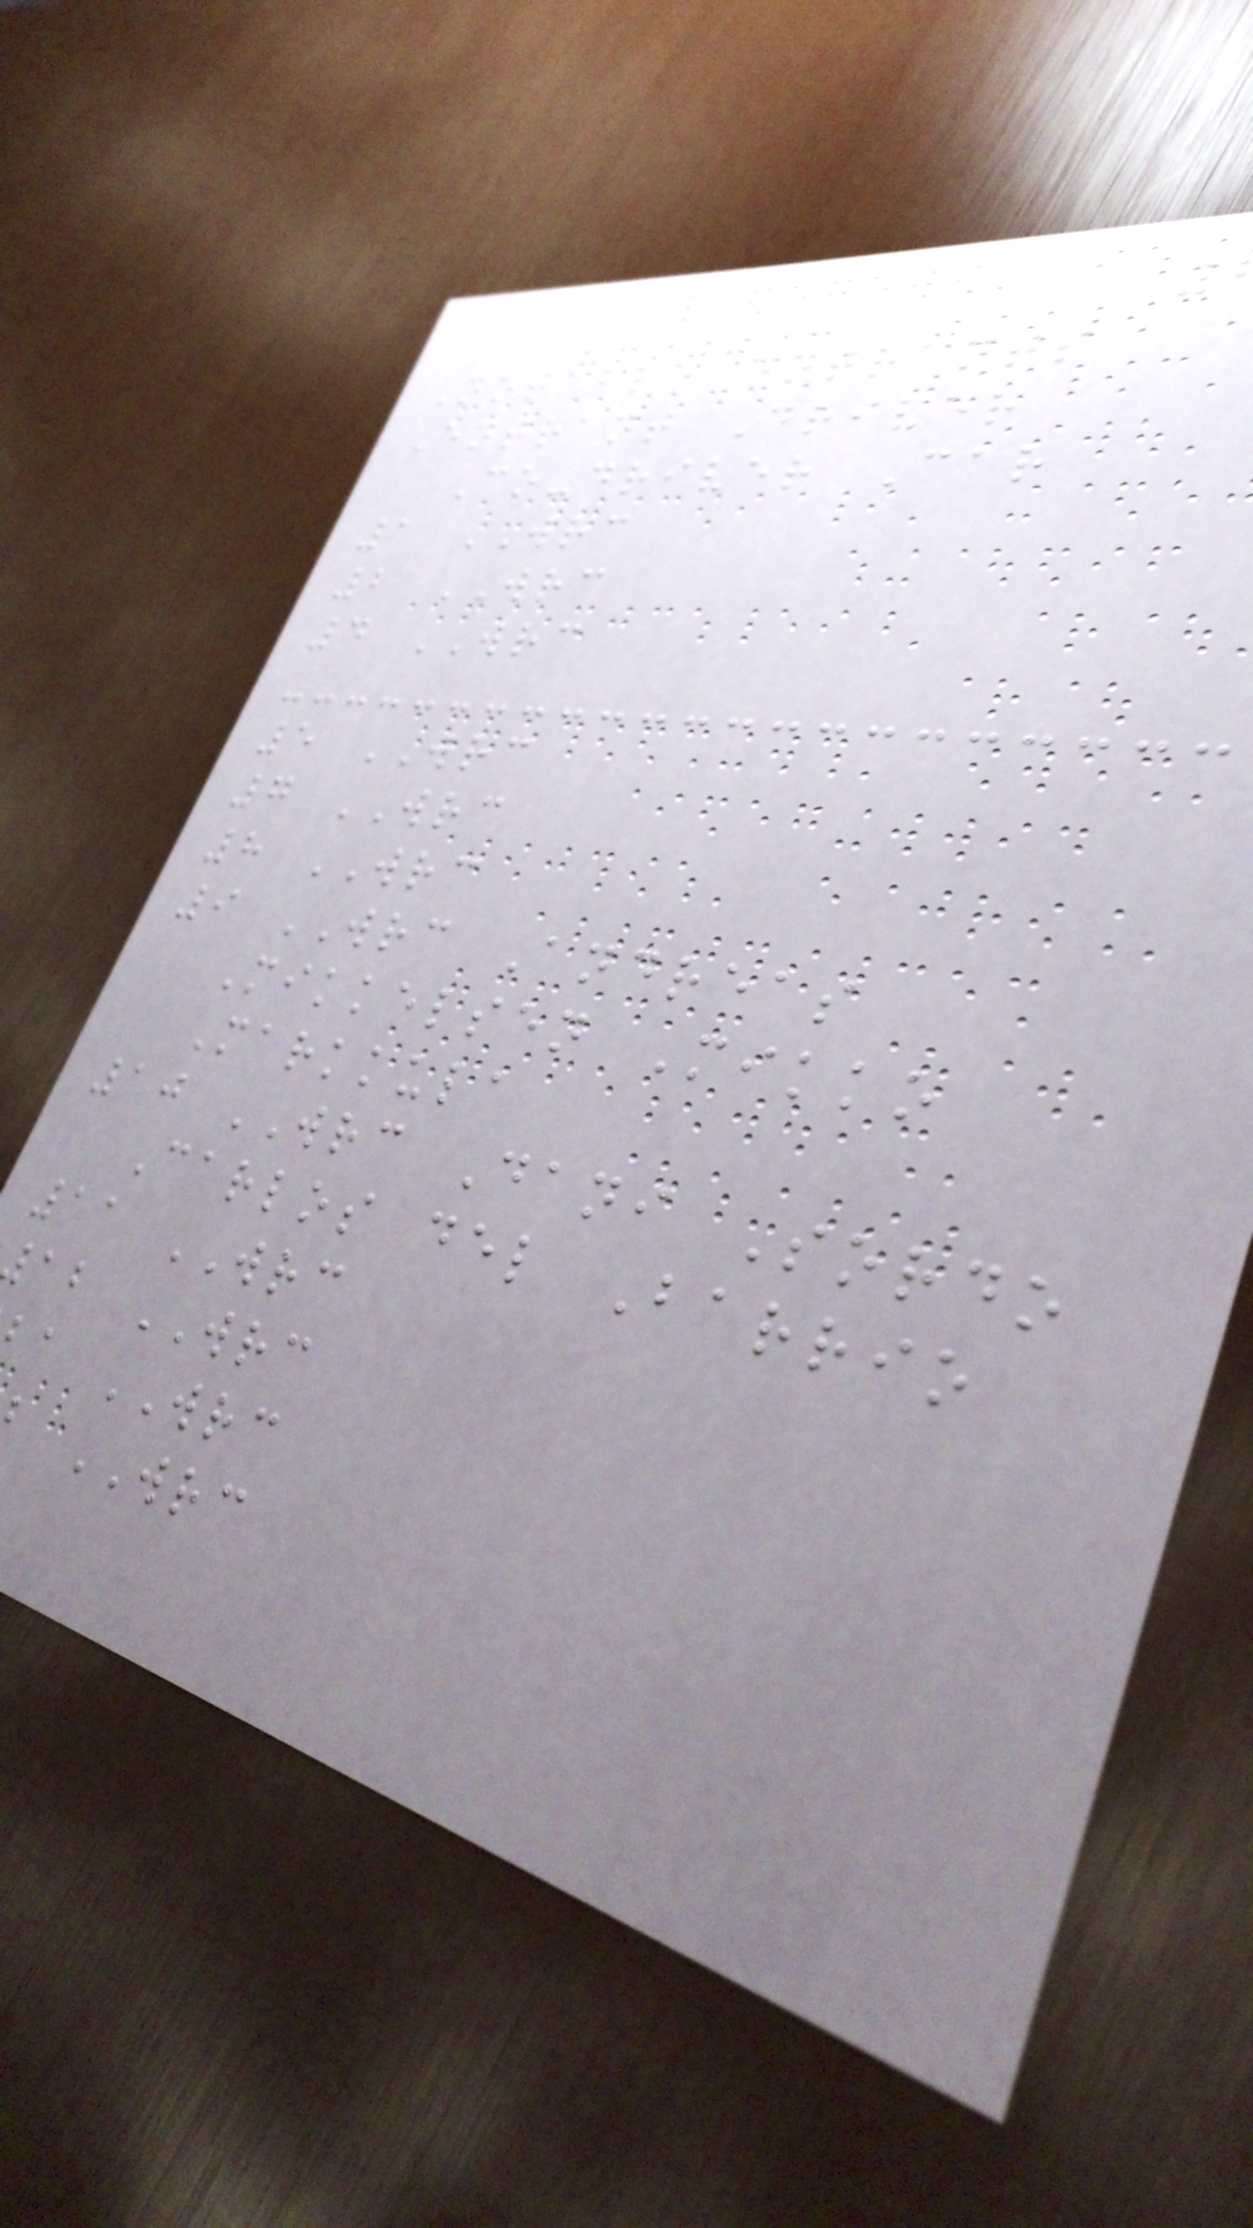Notable entrants
Entrant Driver
Co-driver Car
1 WRC
2 WRC
4 WRC
5 WRC
7 WRC
8 WRC
9 WRC Andreas
Mikkelsen Mikko
Markkula
10 WRC Dani Sordo
Carlos del Barrio
11 WRC
ab WRC
a WRC
WRC
